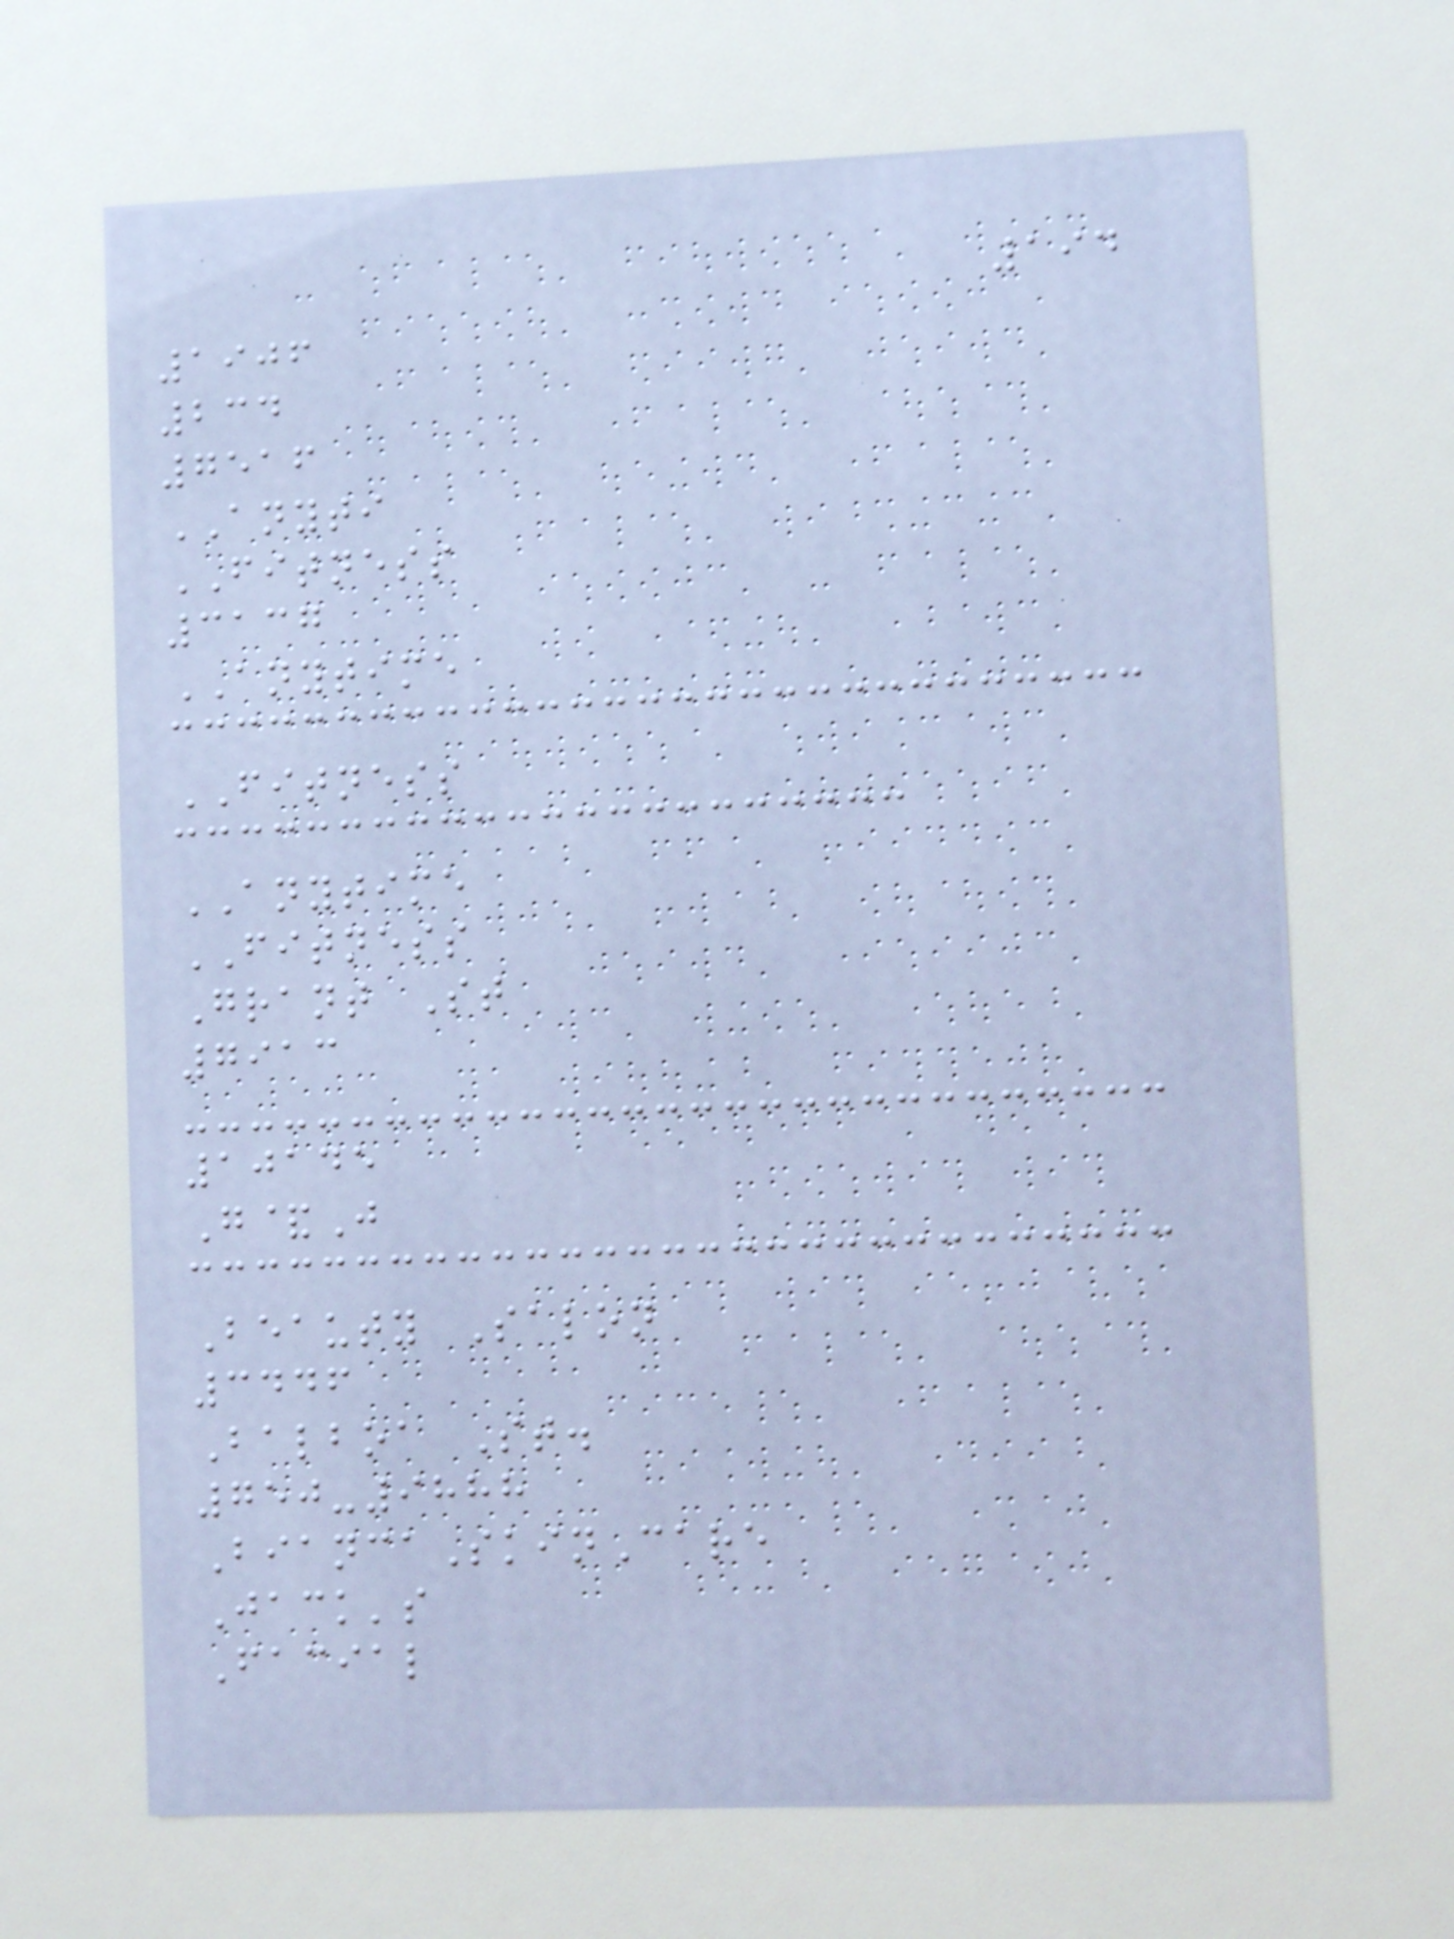194
1906
234
7516
ANYTI
FITNESS
3137
ANYTIME
FITNESS
ANYTIME
FITNESS
Grant St
7913
10145
G&J
Beauty Salon
3446
Balboa St.
750-9888
BiancaSkinCare
Jack's
Facial
